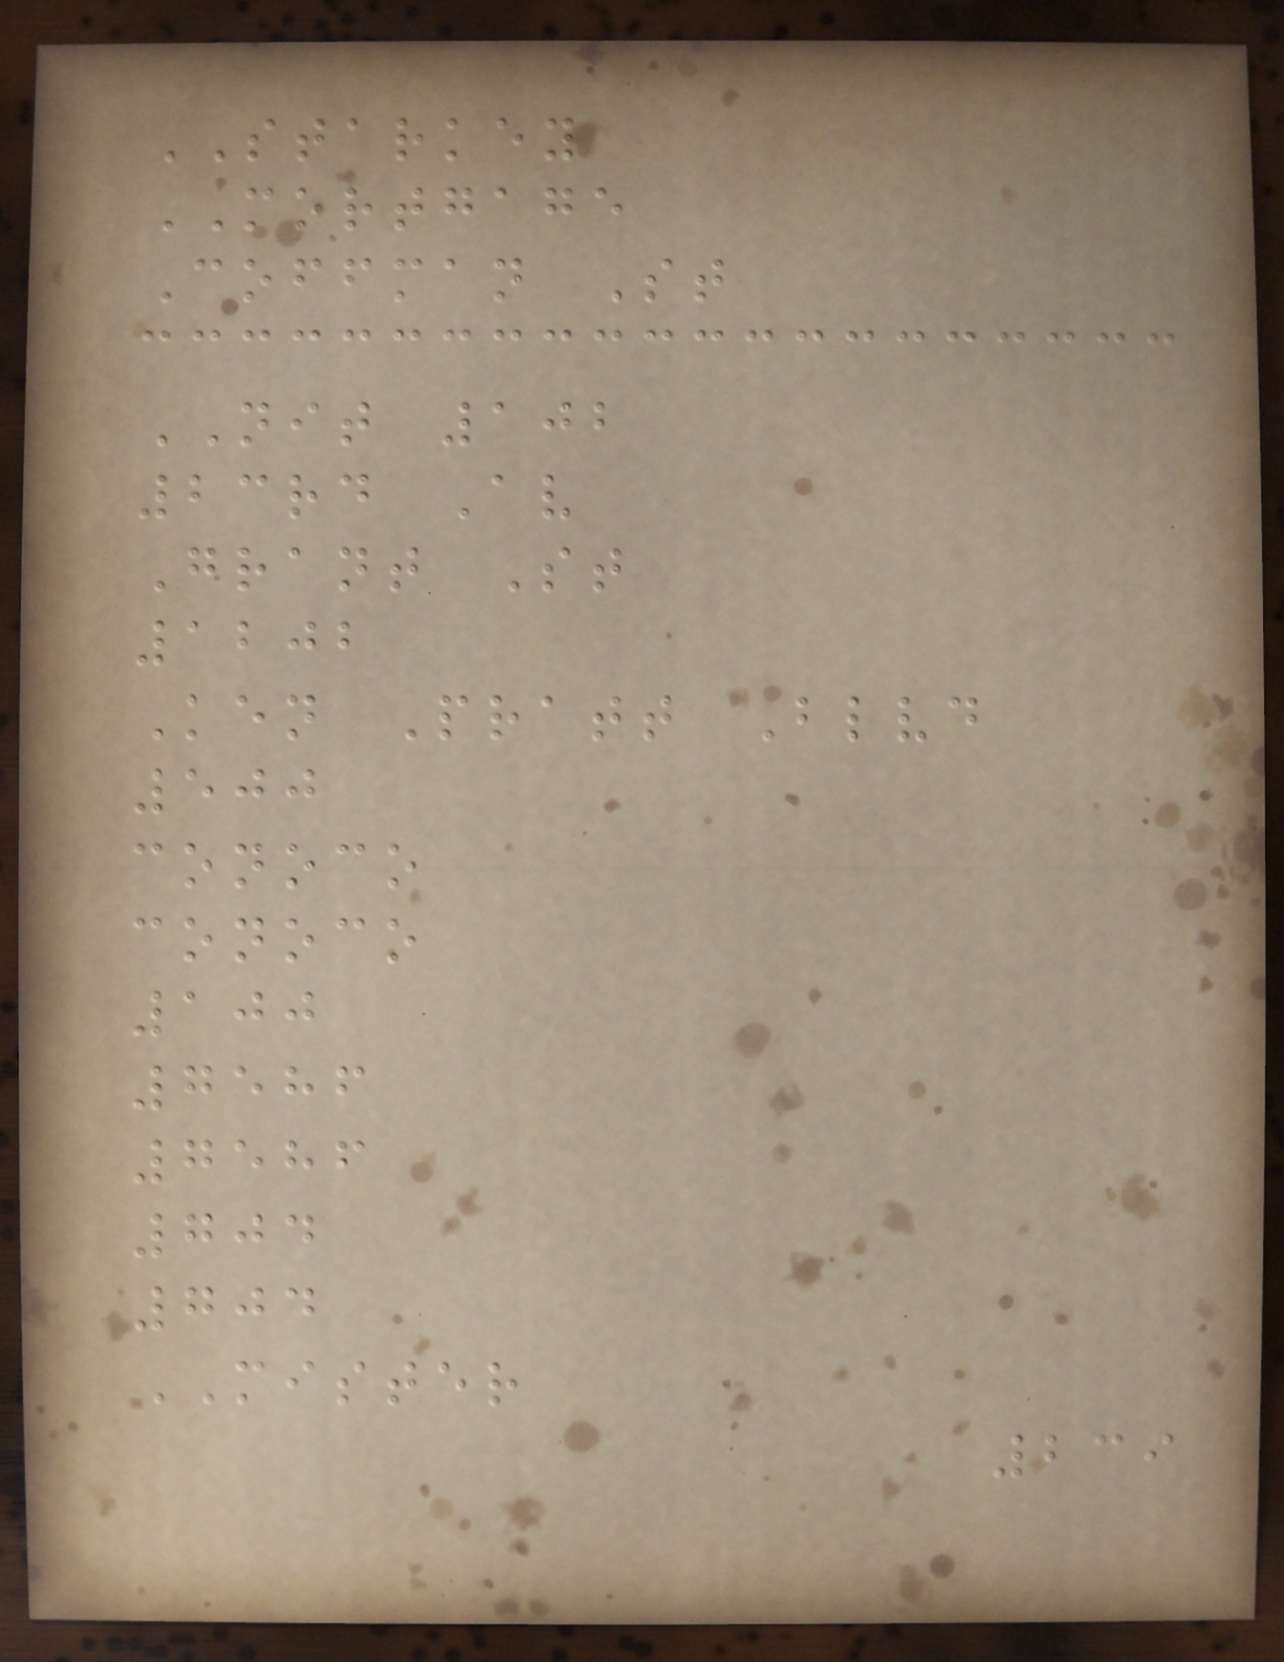STARKEY
MORTGAGE
Coffman St
NIT 102
23rd Av
Grant St
1202
Ken Pratt Blvd
500
conoco
conoco
100
7586
7586
704
704
MISTER
239
